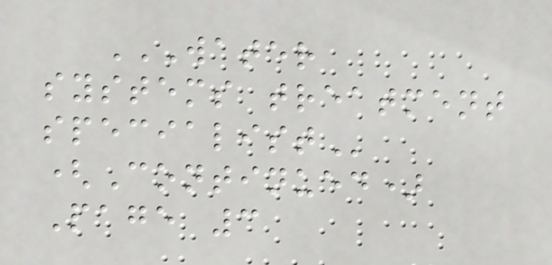WATER
SYSTEMS TREATMENT
SPECIALIST
(Continued)
Page 3
